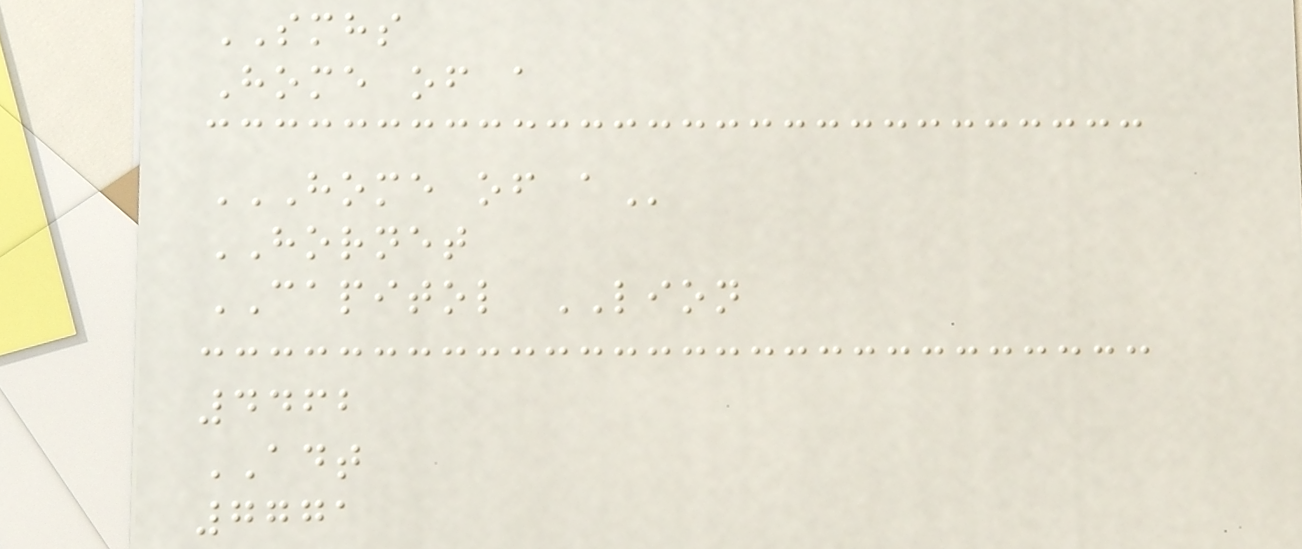SMHS
Home of a
HOME OF A
HORNET
CAPITOL LION
4462
ADT
7771
